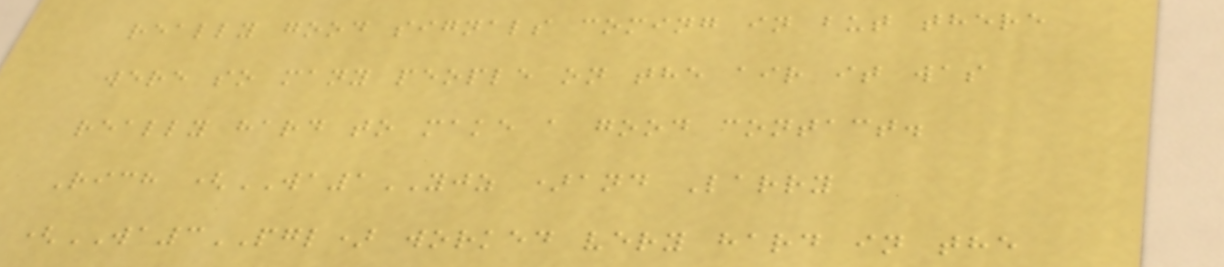really good signals coming in but there
were so many people on the air it was
really hard to make a good contact.
Rich (WA1YJZ )and Larry
(WA3PGL) worked very hard in the
